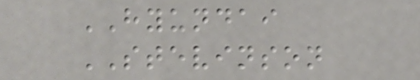HYUNDAI
STEVINSON
